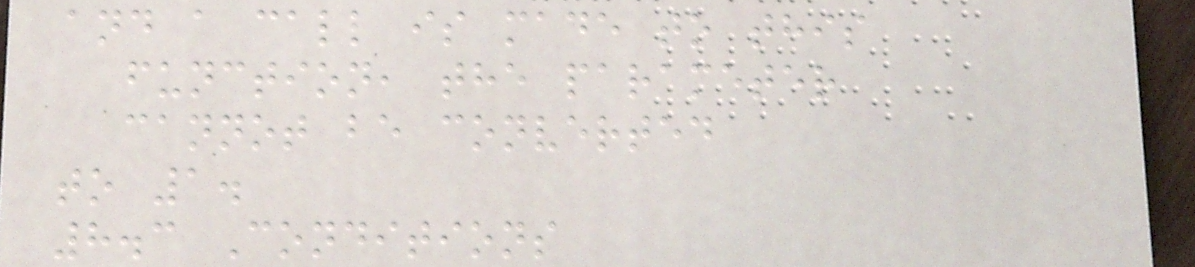and a call is made to this
function, the parameter
cannot be converted
to 1.
8.3 Conditions
